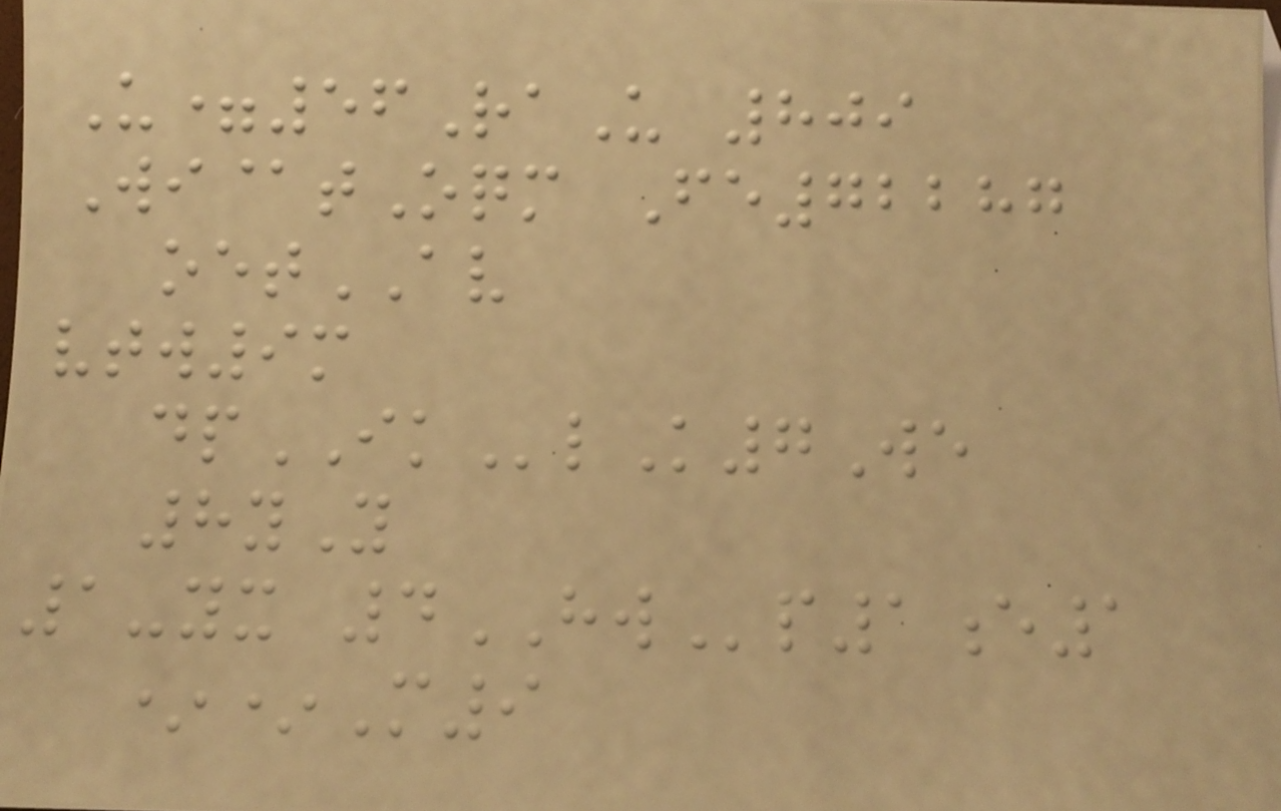U=56RaU 809
Wi@tOqm Fe72287
oetAV
vtw9m
dpIKlK7We
8yY
1-yx 4HWp1e1
**M9
